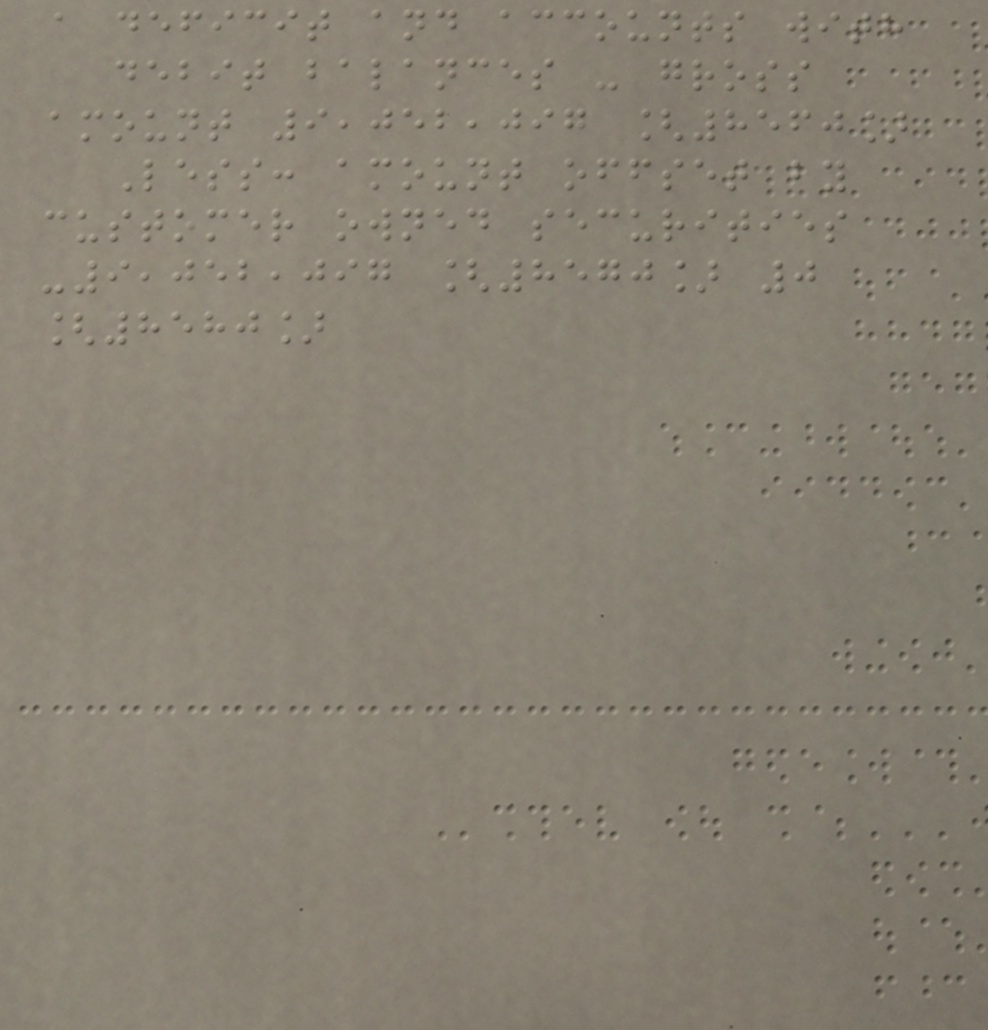a deficit and accounts with
debit balances - gross
amount 9,052,097 [8560]
Less: amount offset by
customer owned securities
-9,052,097 [8570] 0
[8580]
